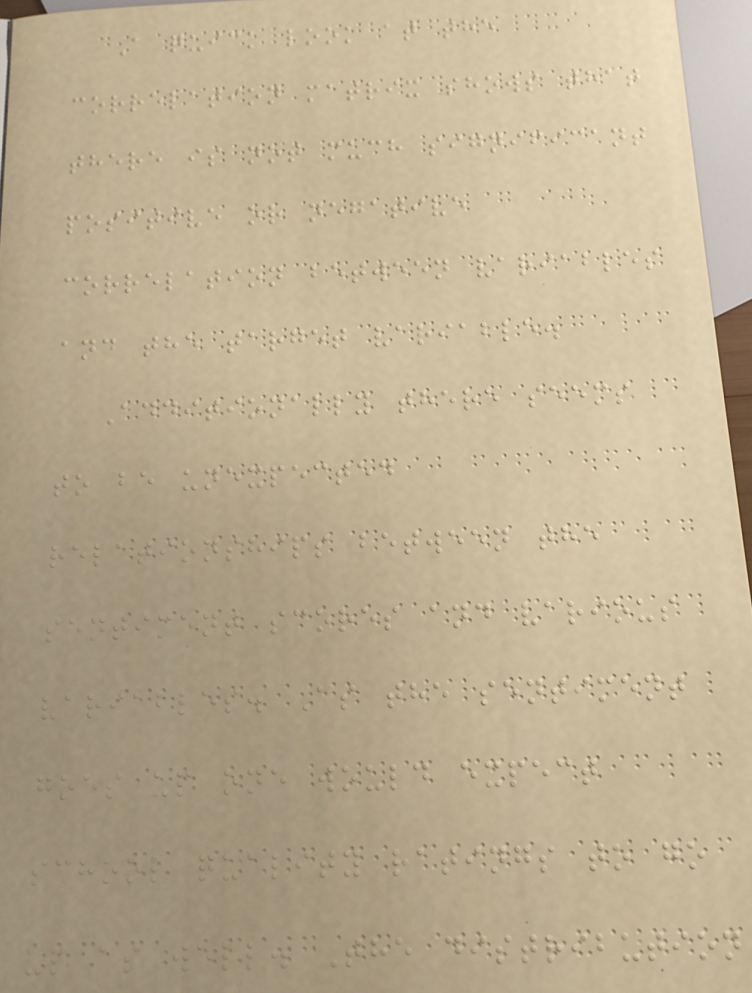A quick look at the
correlation matrix shows that
there is not much significant
positive or negative
correlation between variables
and the target variable.
Additionally there seems
to be unexpected
relationships between the
sentiment scores and various
variables. As the sentiment
goes up one would expect
school quality ratings to go
up as well. The distribution
